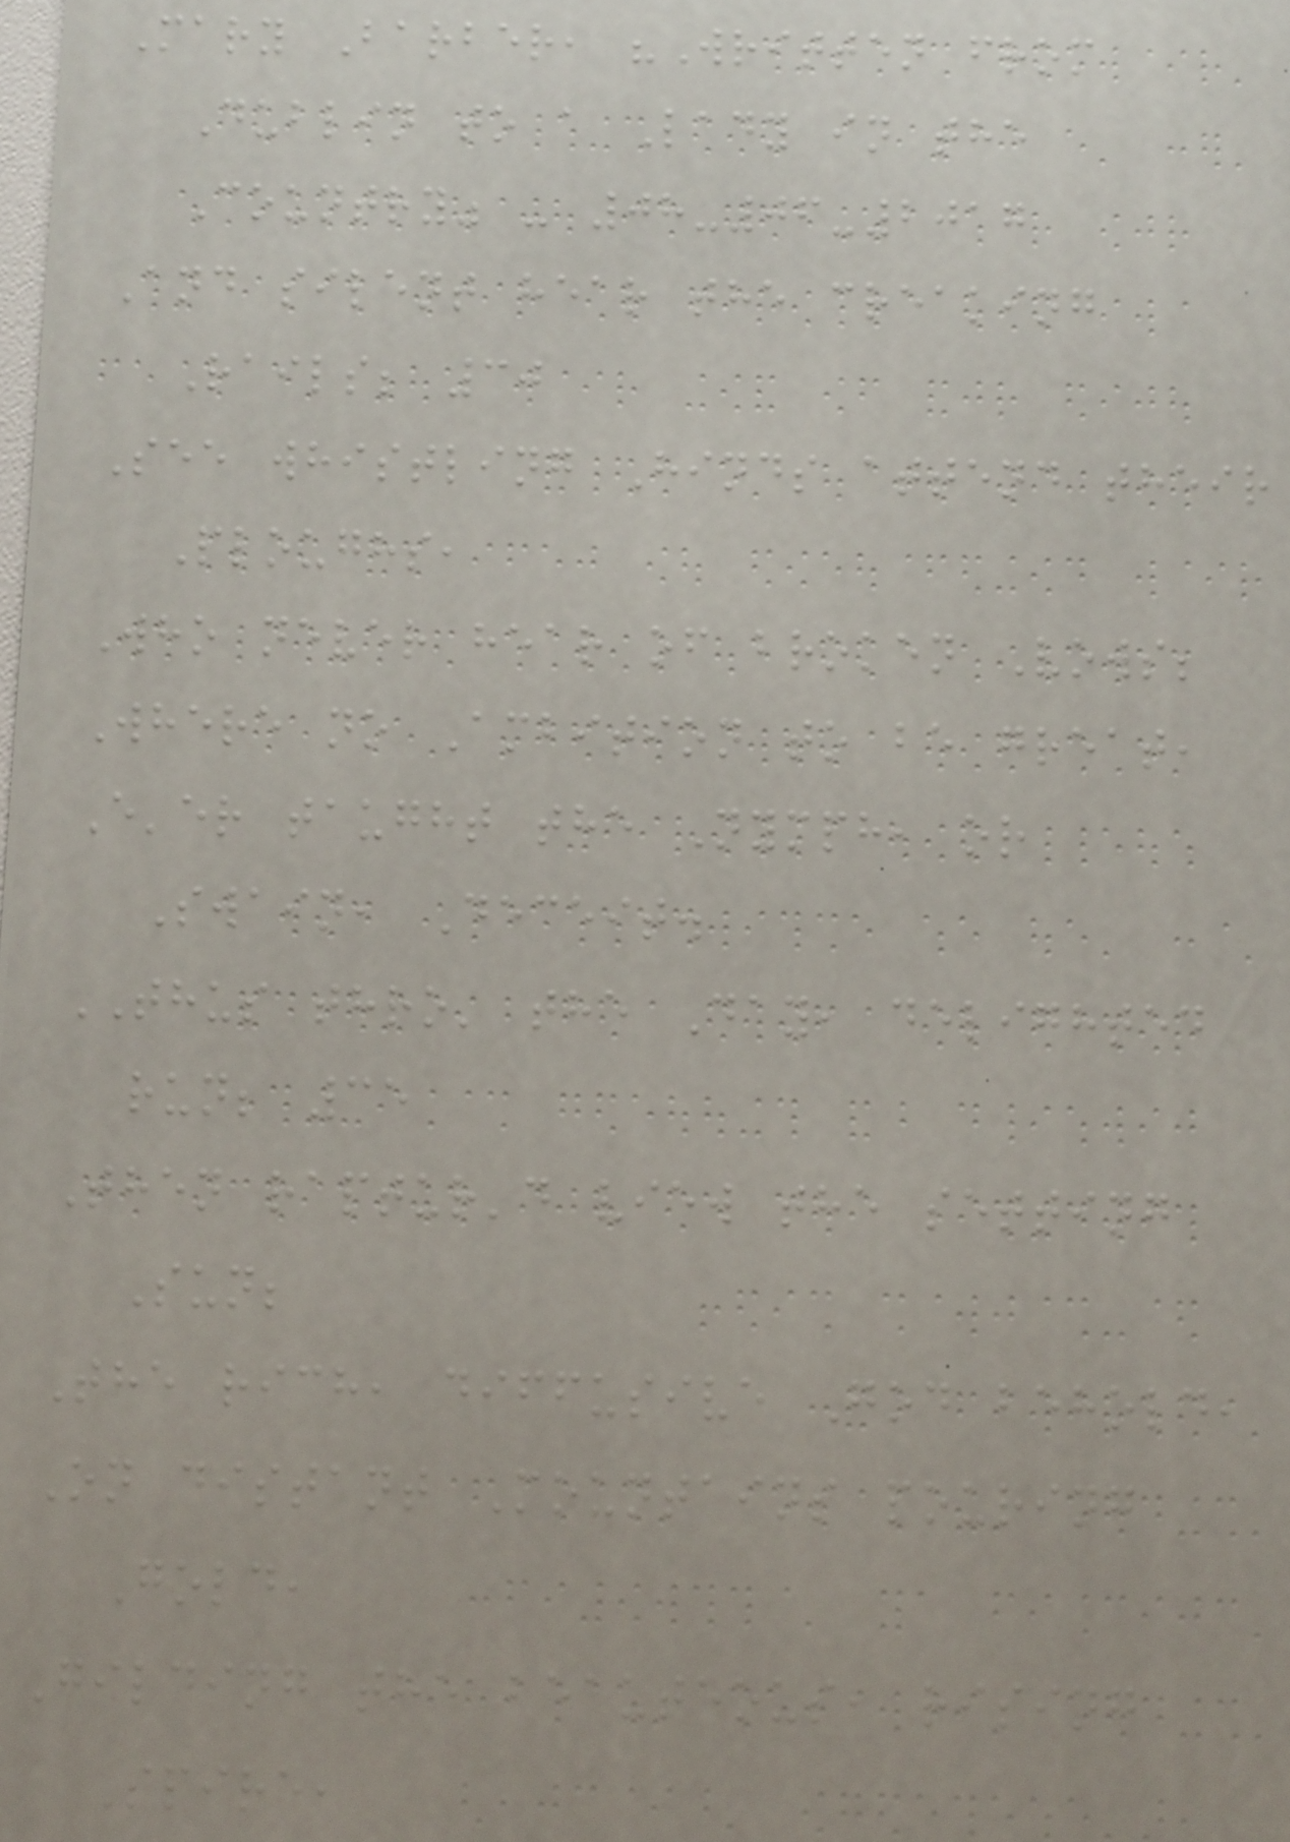Mary Barber, "Written from
Dublin to a Lady in the
Country" - 08-06-2017
And silent hear the creaking
Rails; 30
See whistling Hinds attend their
Ploughs,
Who never hear of broken Vows;
Where no Ambition to be great,
E'er taught the Nymph, or
Swain, Deceit.
THUS thro' the Day, delighted
run; 35
Then raptur'd view the setting
Sun;
The rich, diffusive God behold,
On distant Mountains pouring
Gold,
Gilding the beauteous, rising
Spire,
